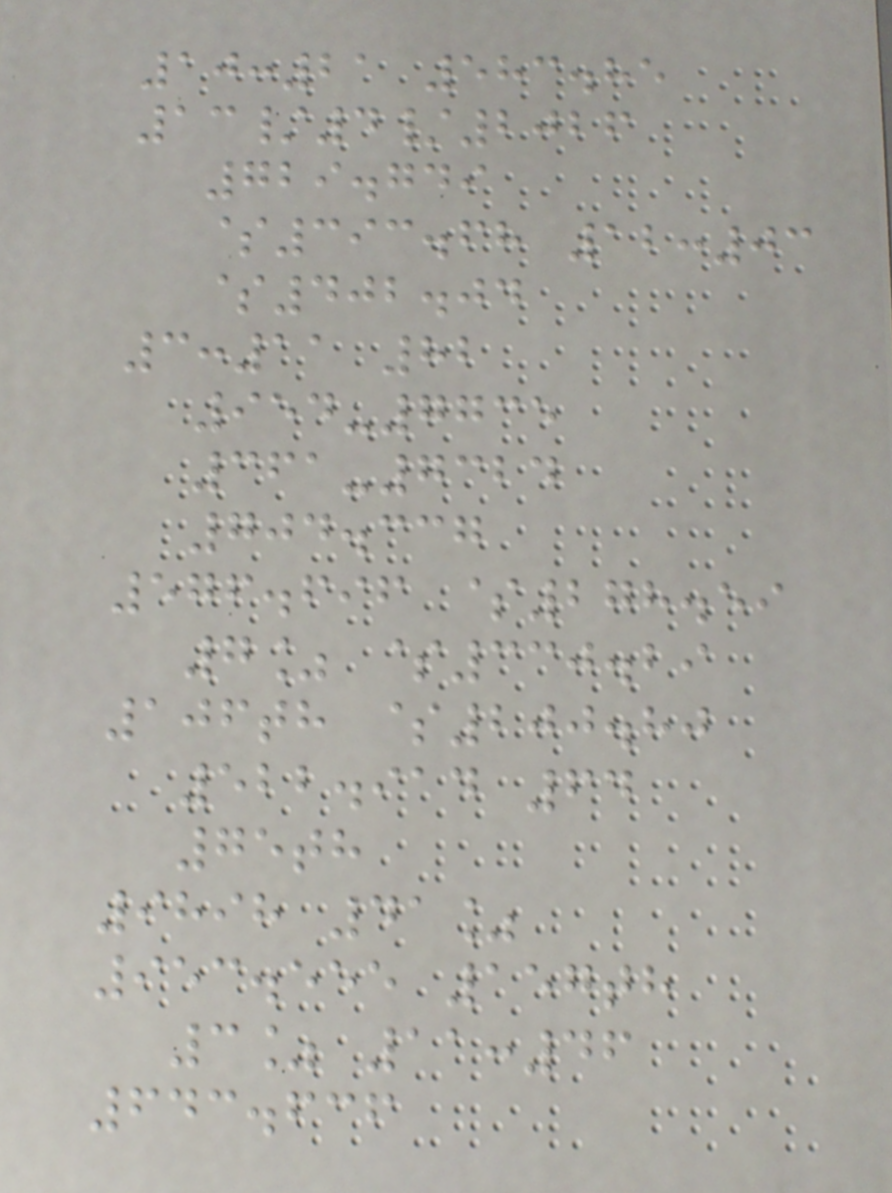10:21 583.85
13/4/2026
729.749
$393.68 12:03
$402.04
3:11 82
954-7735
361-7324
704.337
576.696 $278.59
7% $330.29
106th $200.80
522.914 64
75th
9898 41%
953.555 157th
3% 11:46
643.636
